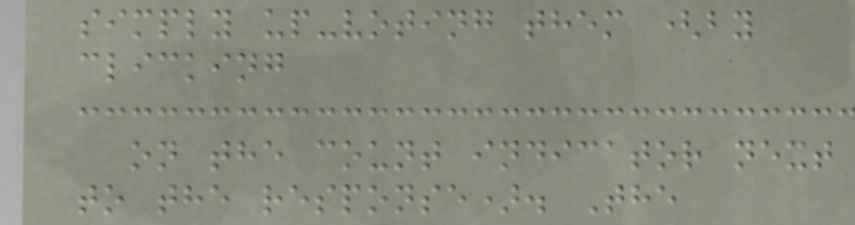simply up-voting them (by
clicking
on the count indicator next
to the response). The
